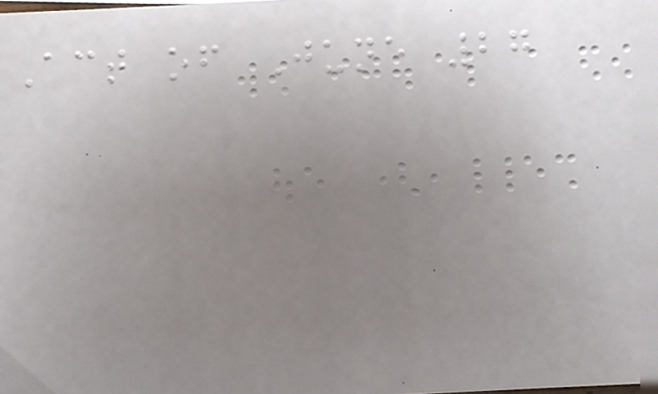Act of June 27
